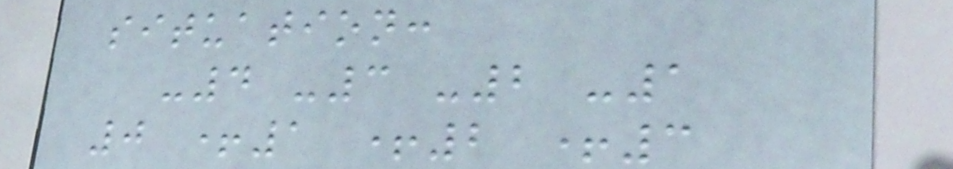situation:
-4 -3 -2 -1
0 +1 +2 +3
